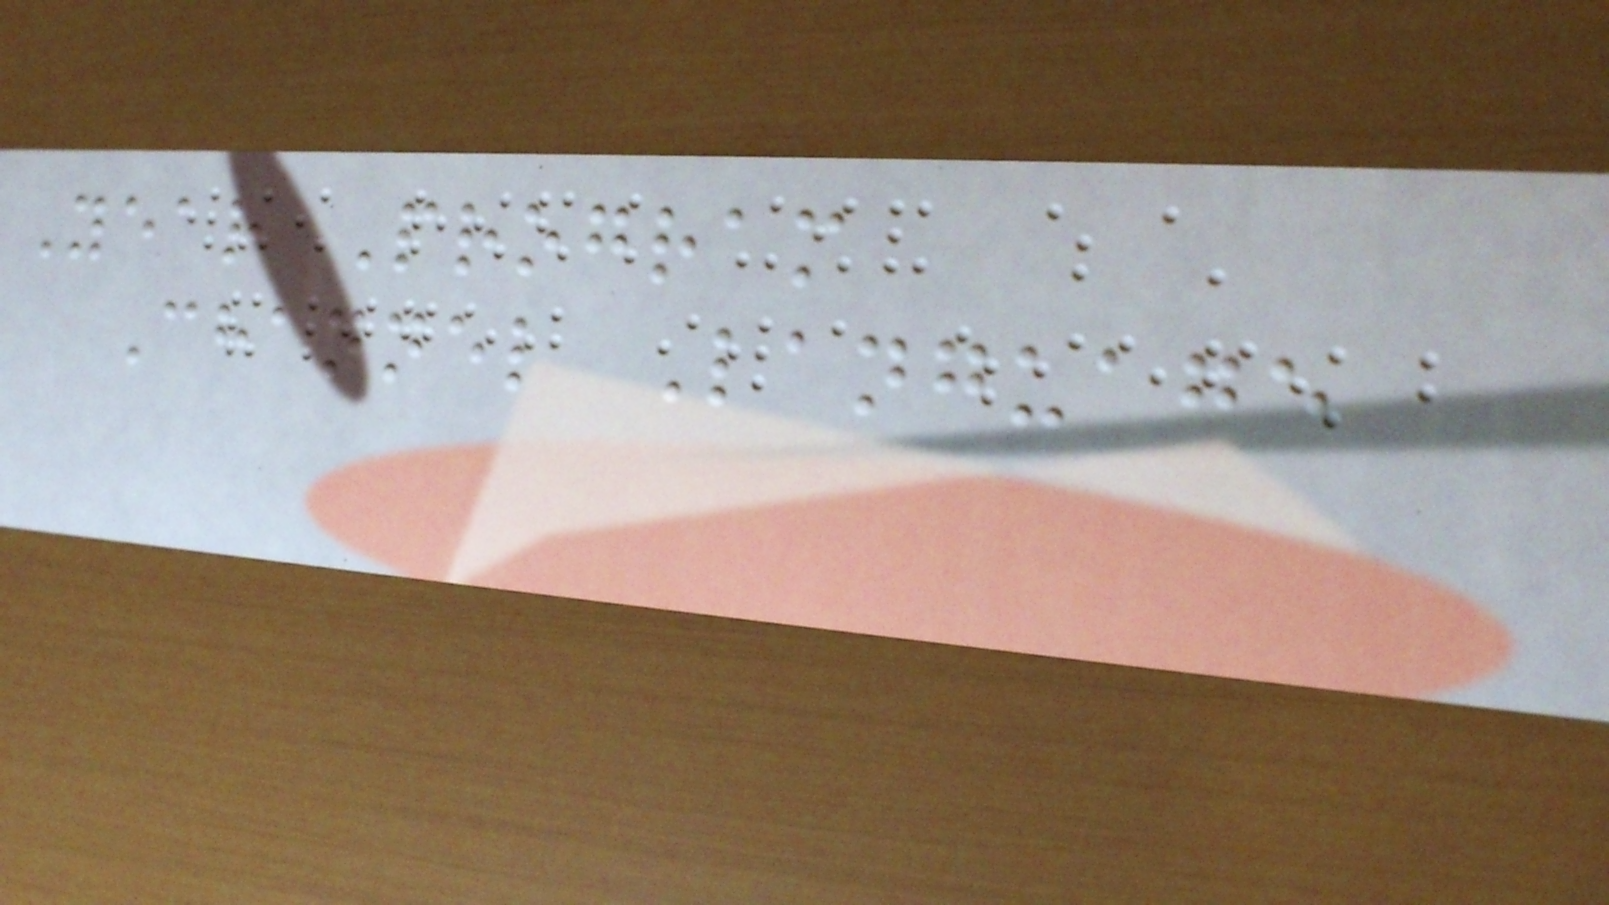Year Program
Channel Language
